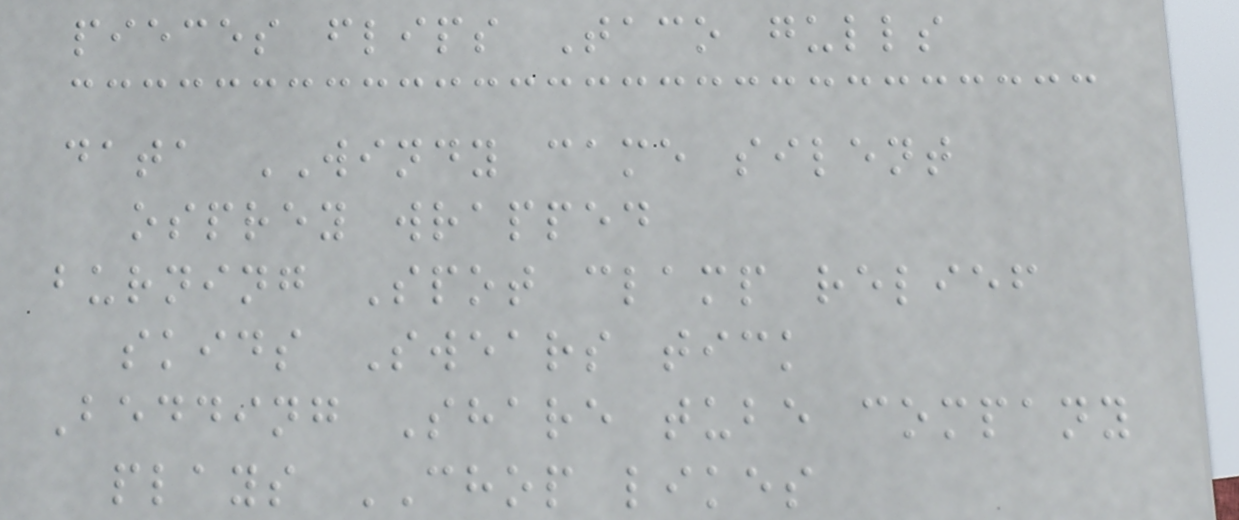pieces flips Taco gulls
data WINDY came silent
osprey wrapped
burning Spot clamp relief
skids Swears tick
Bedding Share tube company
plays CHOP likes
